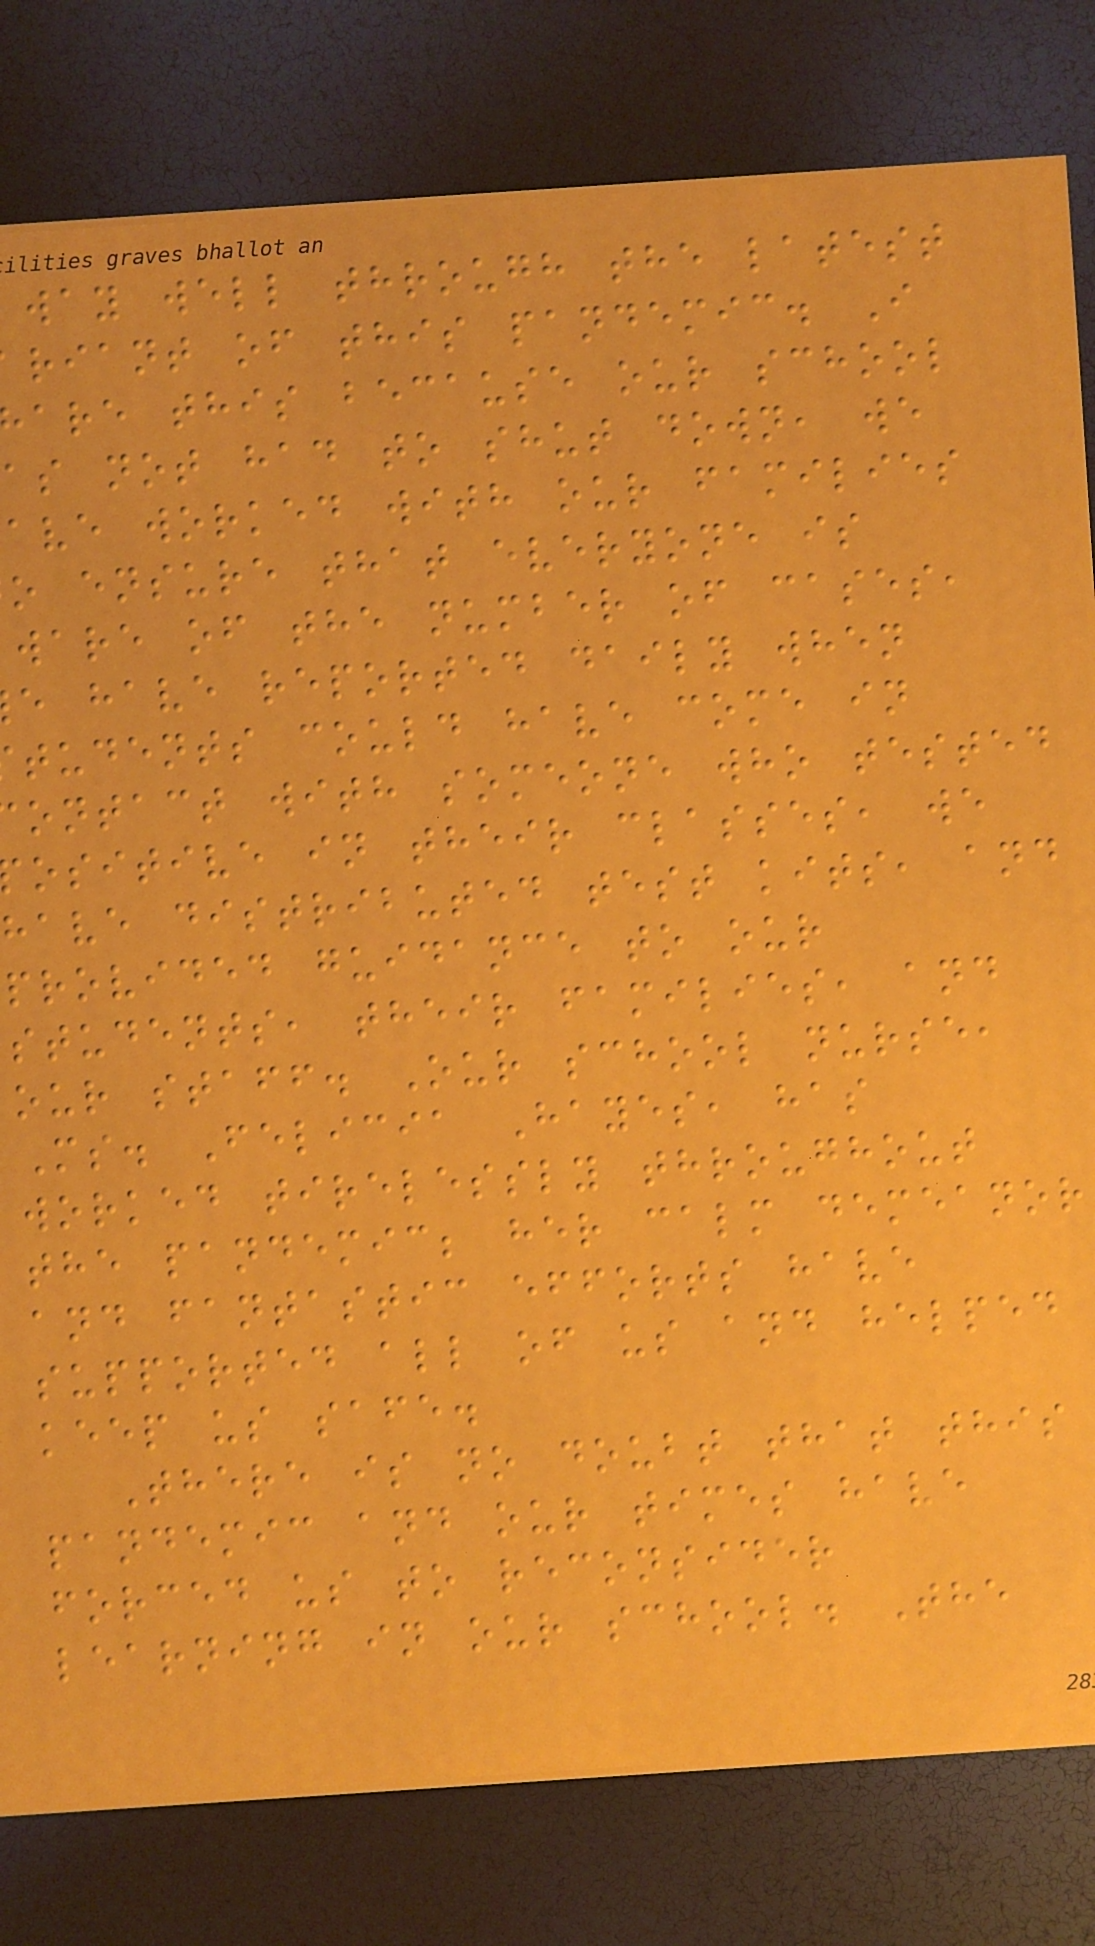way well through the latest
riant of this pandemic. I
are this because our school
as not had to shut down, we
ave worked with our families
o ensure that everyone is
ware of the number of cases,
e have reported daily when
tudents could have come in
ontact with someone who tested
ositive in their classes, we
have distributed test kits, and
provided guidance to our
students, their families, and
our staff. Our school nurse,
Ms. Felicia Hayes, has
worked tirelessly throughout
the pandemic; her calm demeanor
and fantastic efforts have
supported all of us and helped
keep us safe.
There is no doubt that this
pandemic and our times have
forced us to reconsider
learning in our school. The
